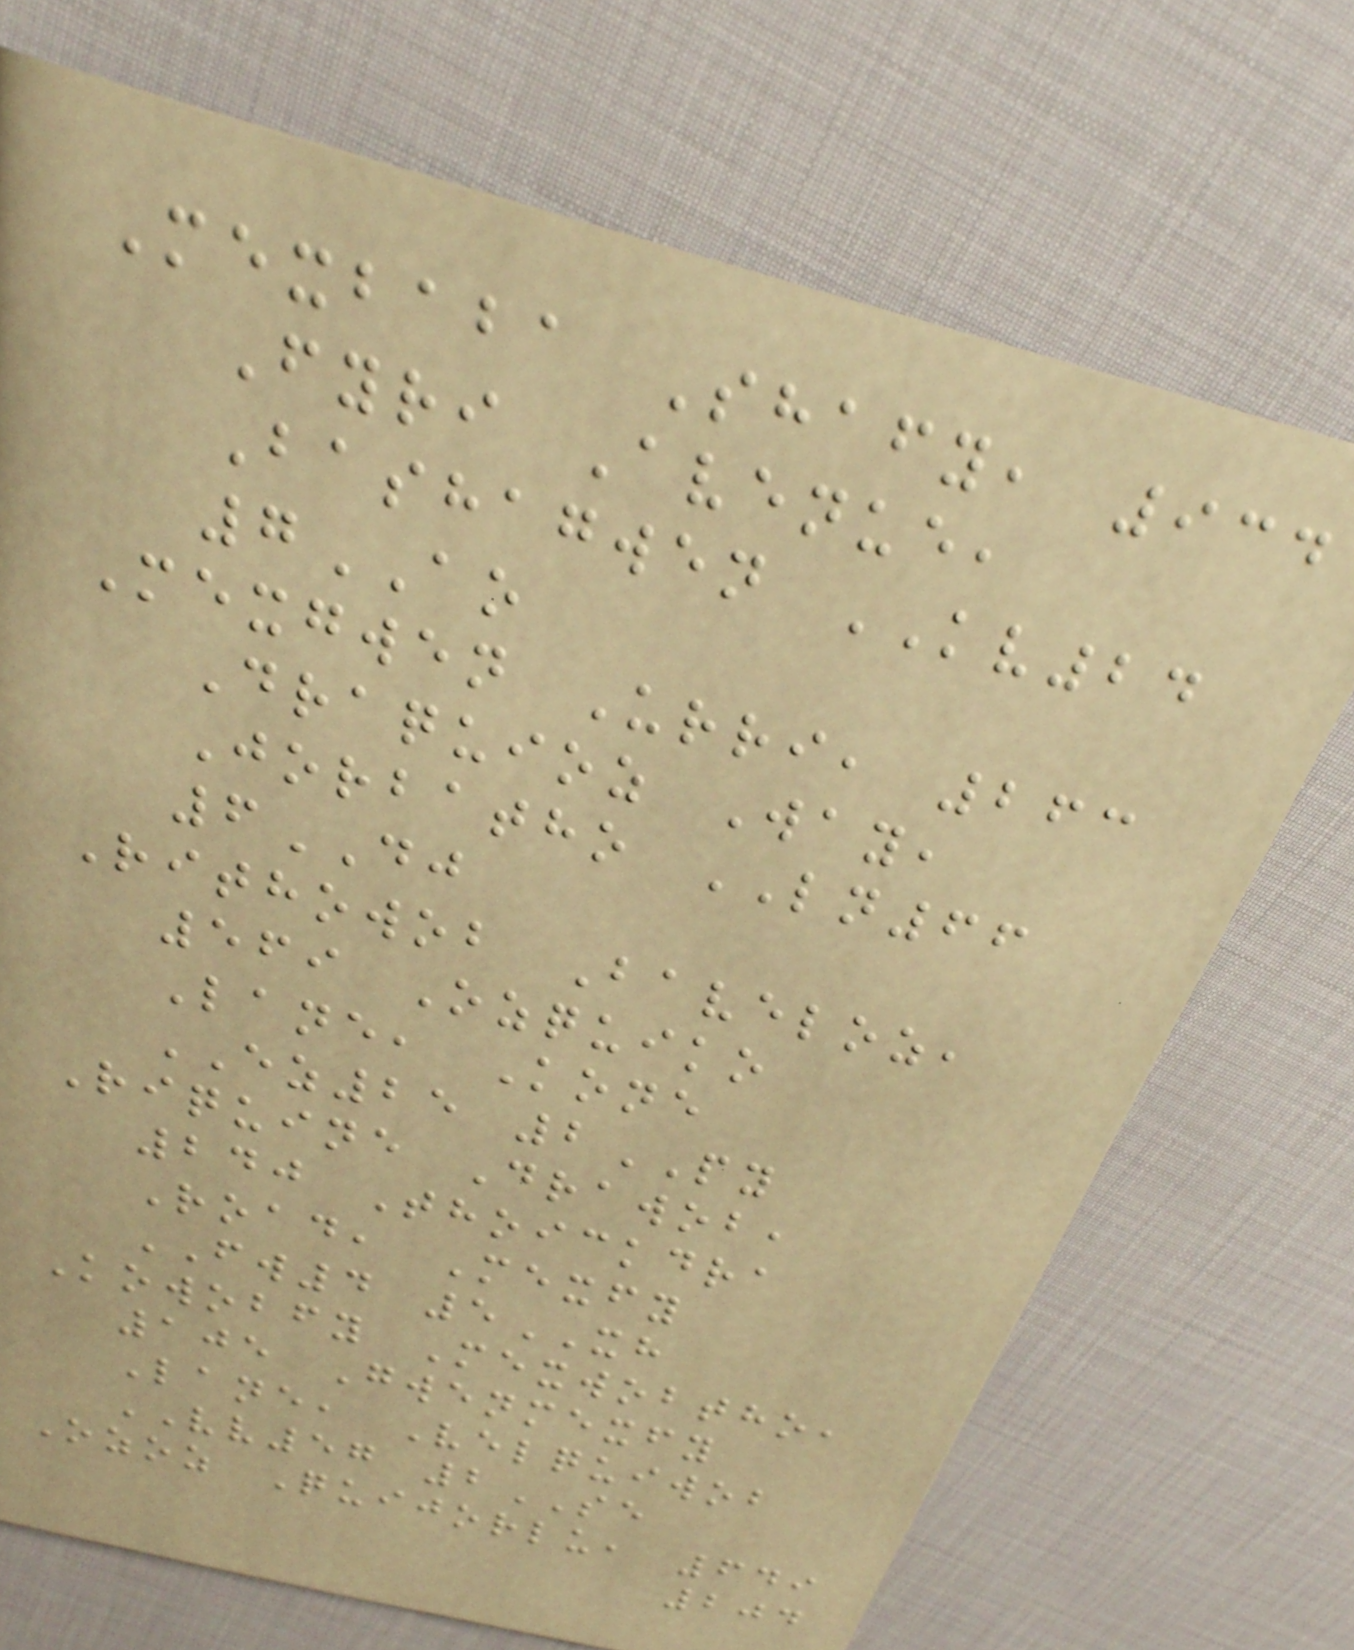Mexbaba Shafy, 934
Fyri Avenue,
Bashagwen KV24
7AO
Mexgwen Urri, 263
Draquioz Way,
Jorbatho LN66
6DJ
Rithowob Baveloz,
569 Ozquiko
Lane, Kone
EZ25 2PY
Riquine Drawob,
240 Thoickdra
Road, Mexfy
FW4 5XH
Kowobfy Mexwobtho,
105 Gwenmexfy
Lane, Velquiwob
VV57 2SE
Ozoz Quijorlu, 649
204
